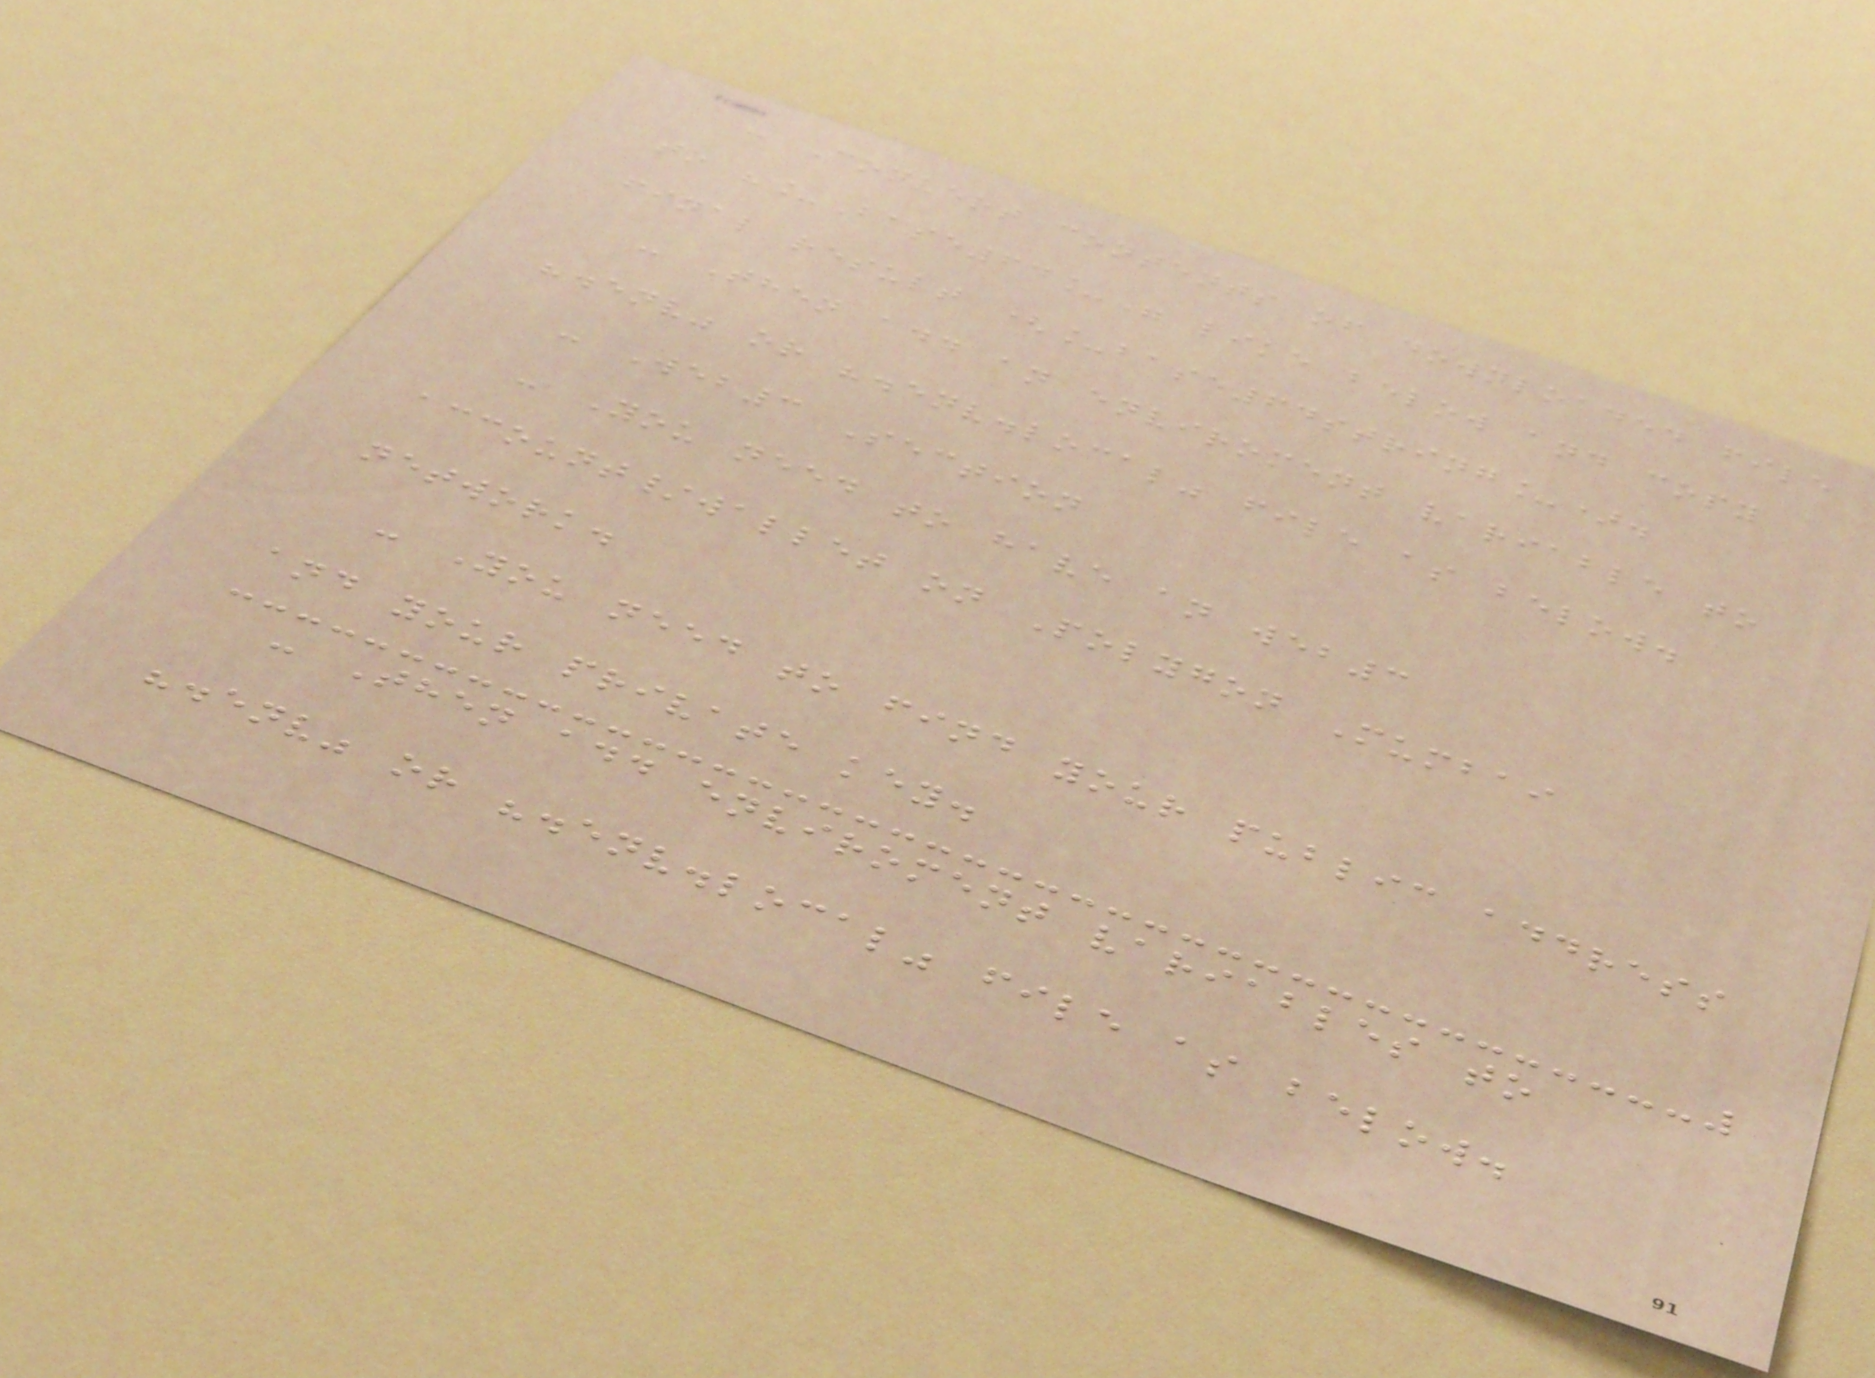- Convert contents of downloaded file
to "_Base64_" like below and copy
final result (_base64string_).
- Then add an enviroment variable to
".env" or ".env.local" file as below.
- Web3 Section
- You need to have an web3
account/wallet on Polygon Mumbai
network.
- You need to find your public address
and your private key.
- Then add enviroment variables to
".env" or ".env.local" file as below.
